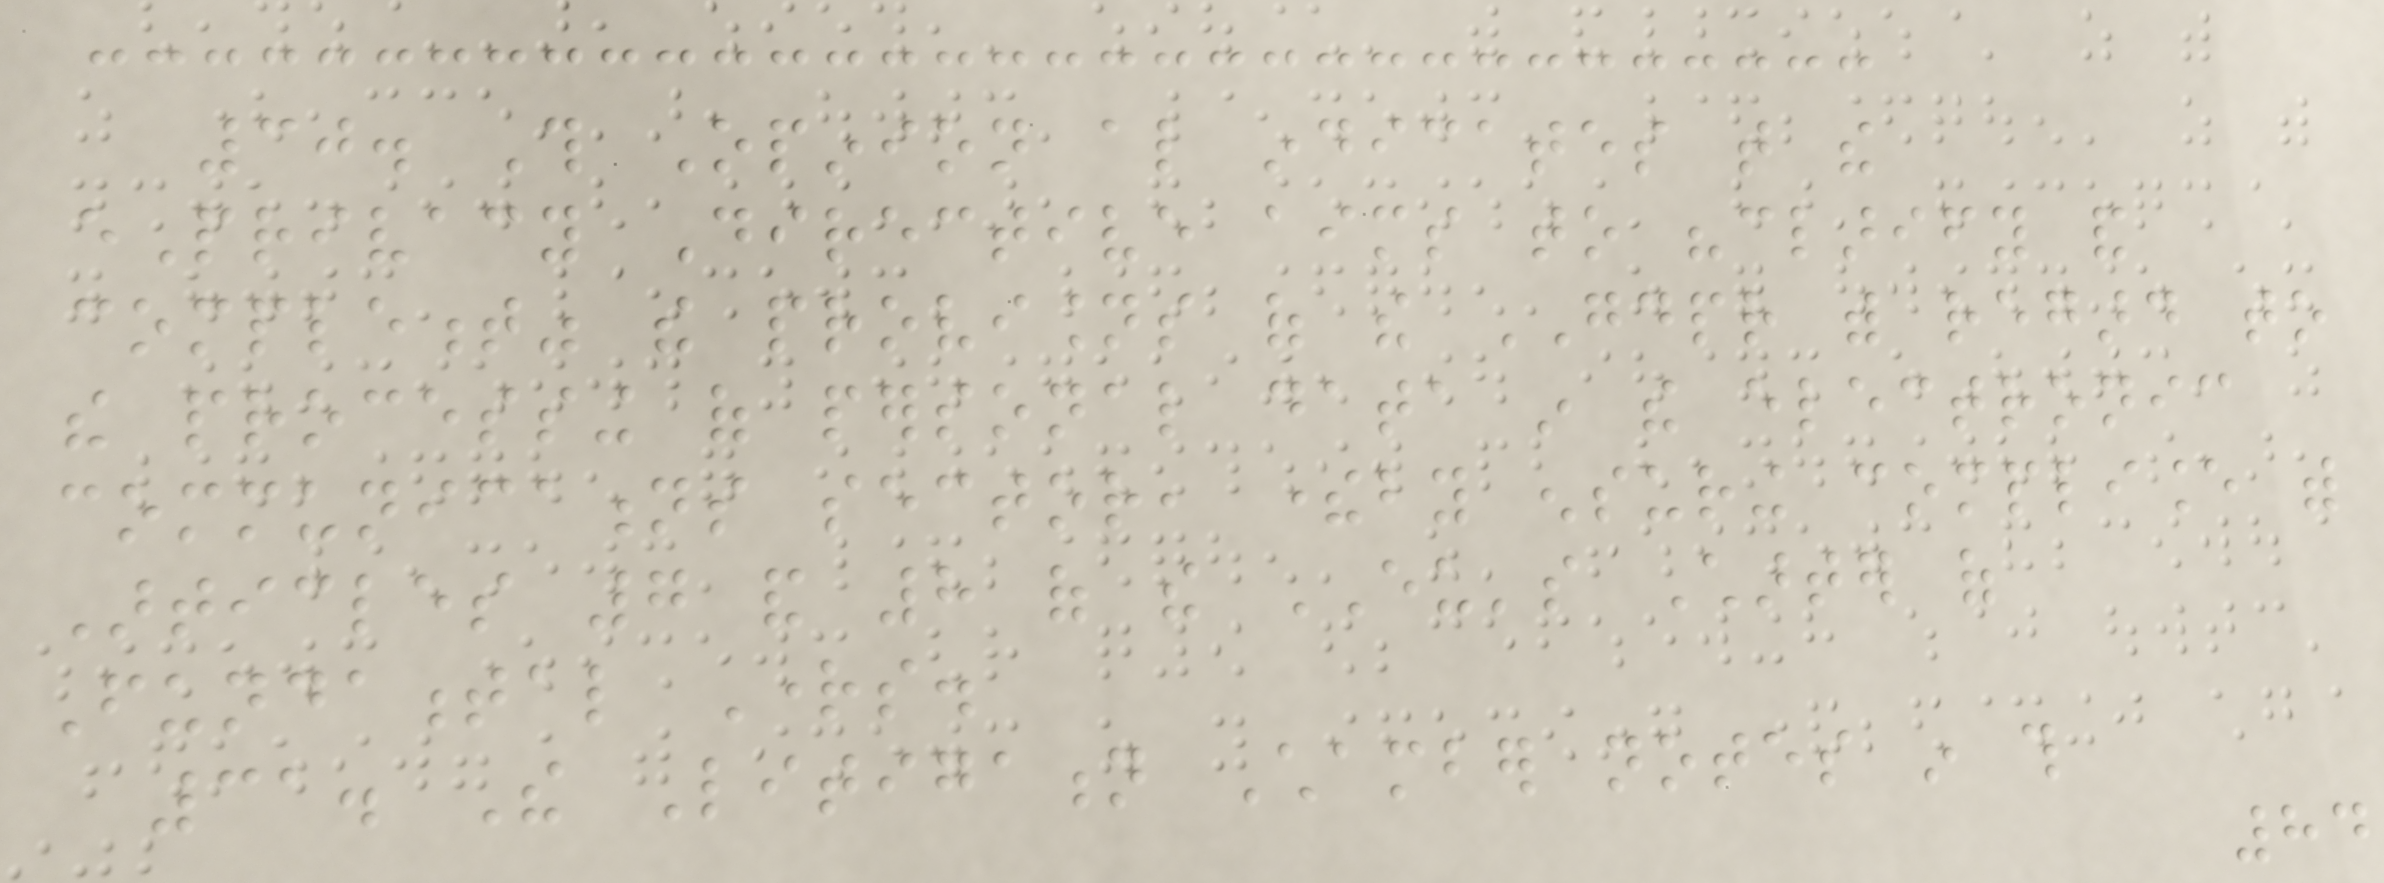30. This Opinion also indicates that the
ePrivacy Directive aims to "clarify and
complement" the provisions of the GDPR with regard to
the processing of personal data in the electronic
communications sector, thereby ensuring compliance with
Articles 7 and 8 of the EU's Charter of
Fundamental Rights.
31. The Litigation Chamber notes in this
84
